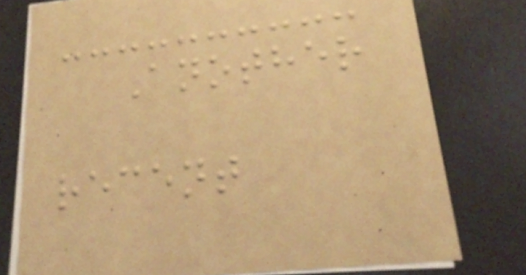Another
recent
